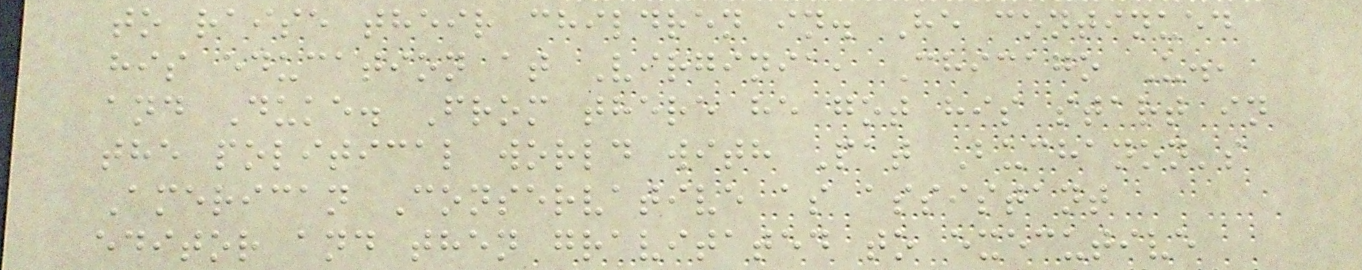to raise their children in. He continued
his education at Virginia, Chicago U.,
and Duke. From there he got his start in
the political world with Pat Buchanon's
American Conservative as assistant
editor and then gravitated to executive
